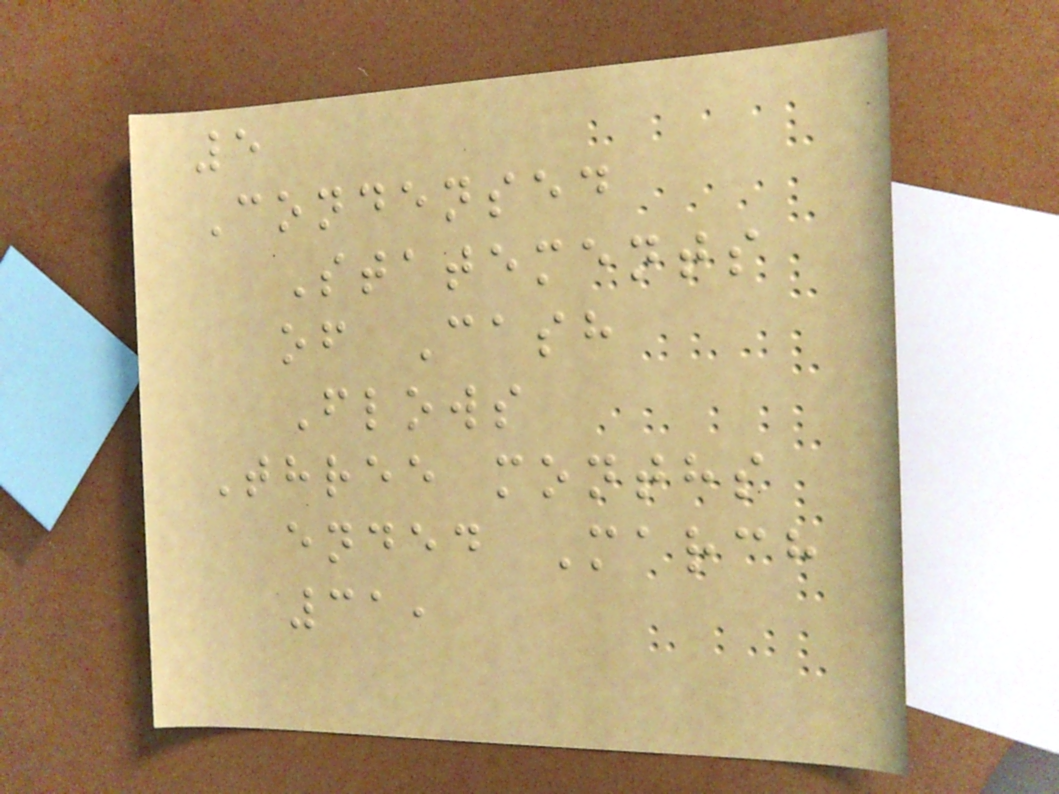5
Condensed
Statements
of Cash
Flows
Three months
ended March
31,
